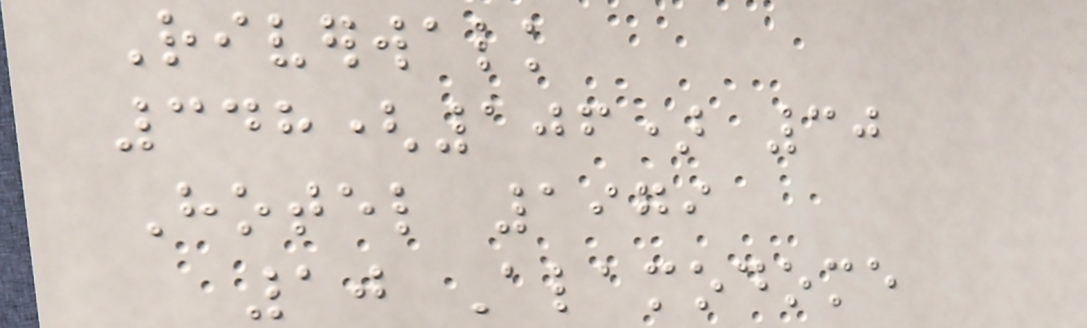Riverwalk
348(106) 30
Hotel 1979
10 Alamodome
